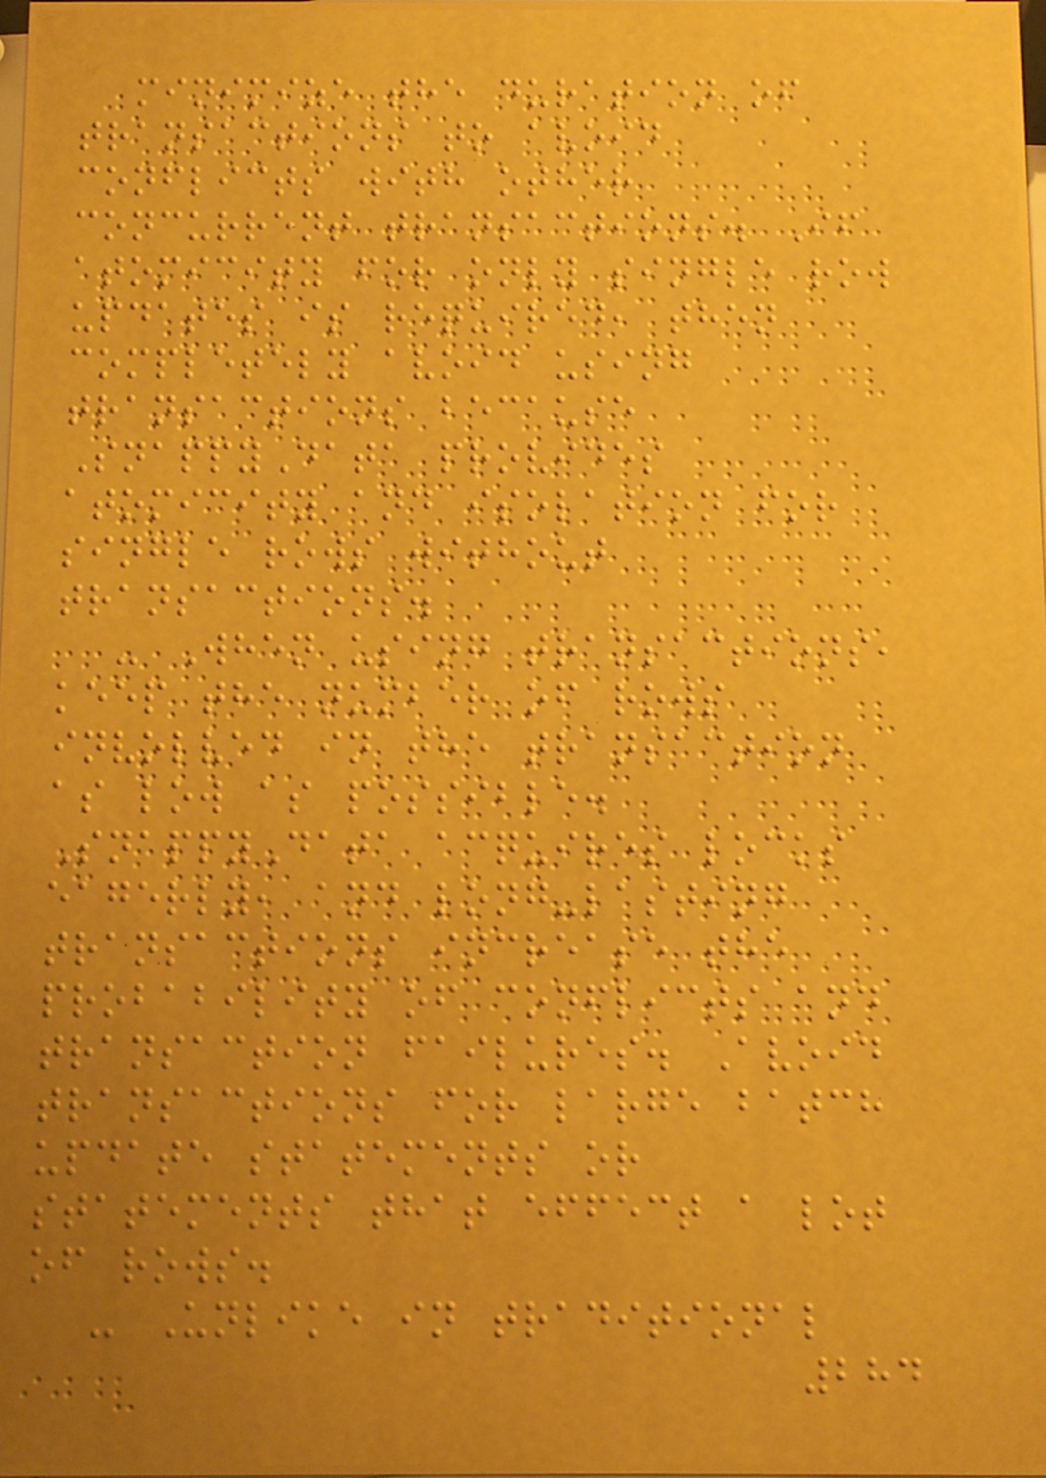minimize the duration of
transactions to avoid
conflicts with other
concurrent transactions. If
atomicity for only single row
updates is required, then
completely avoid using
transactions because
SnappyData provides
atomicity and isolation for
single rows without
transactions.
- When using transactions,
keep the number of rows
involved in the transaction
as low as possible.
SnappyData acquires locks
eagerly, and long-lasting
transactions increase the
probability of conflicts and
transaction failures. Avoid
transactions for large batch
update statements or
statements that effect a lot
of rows.
- Unlike in traditional
284
